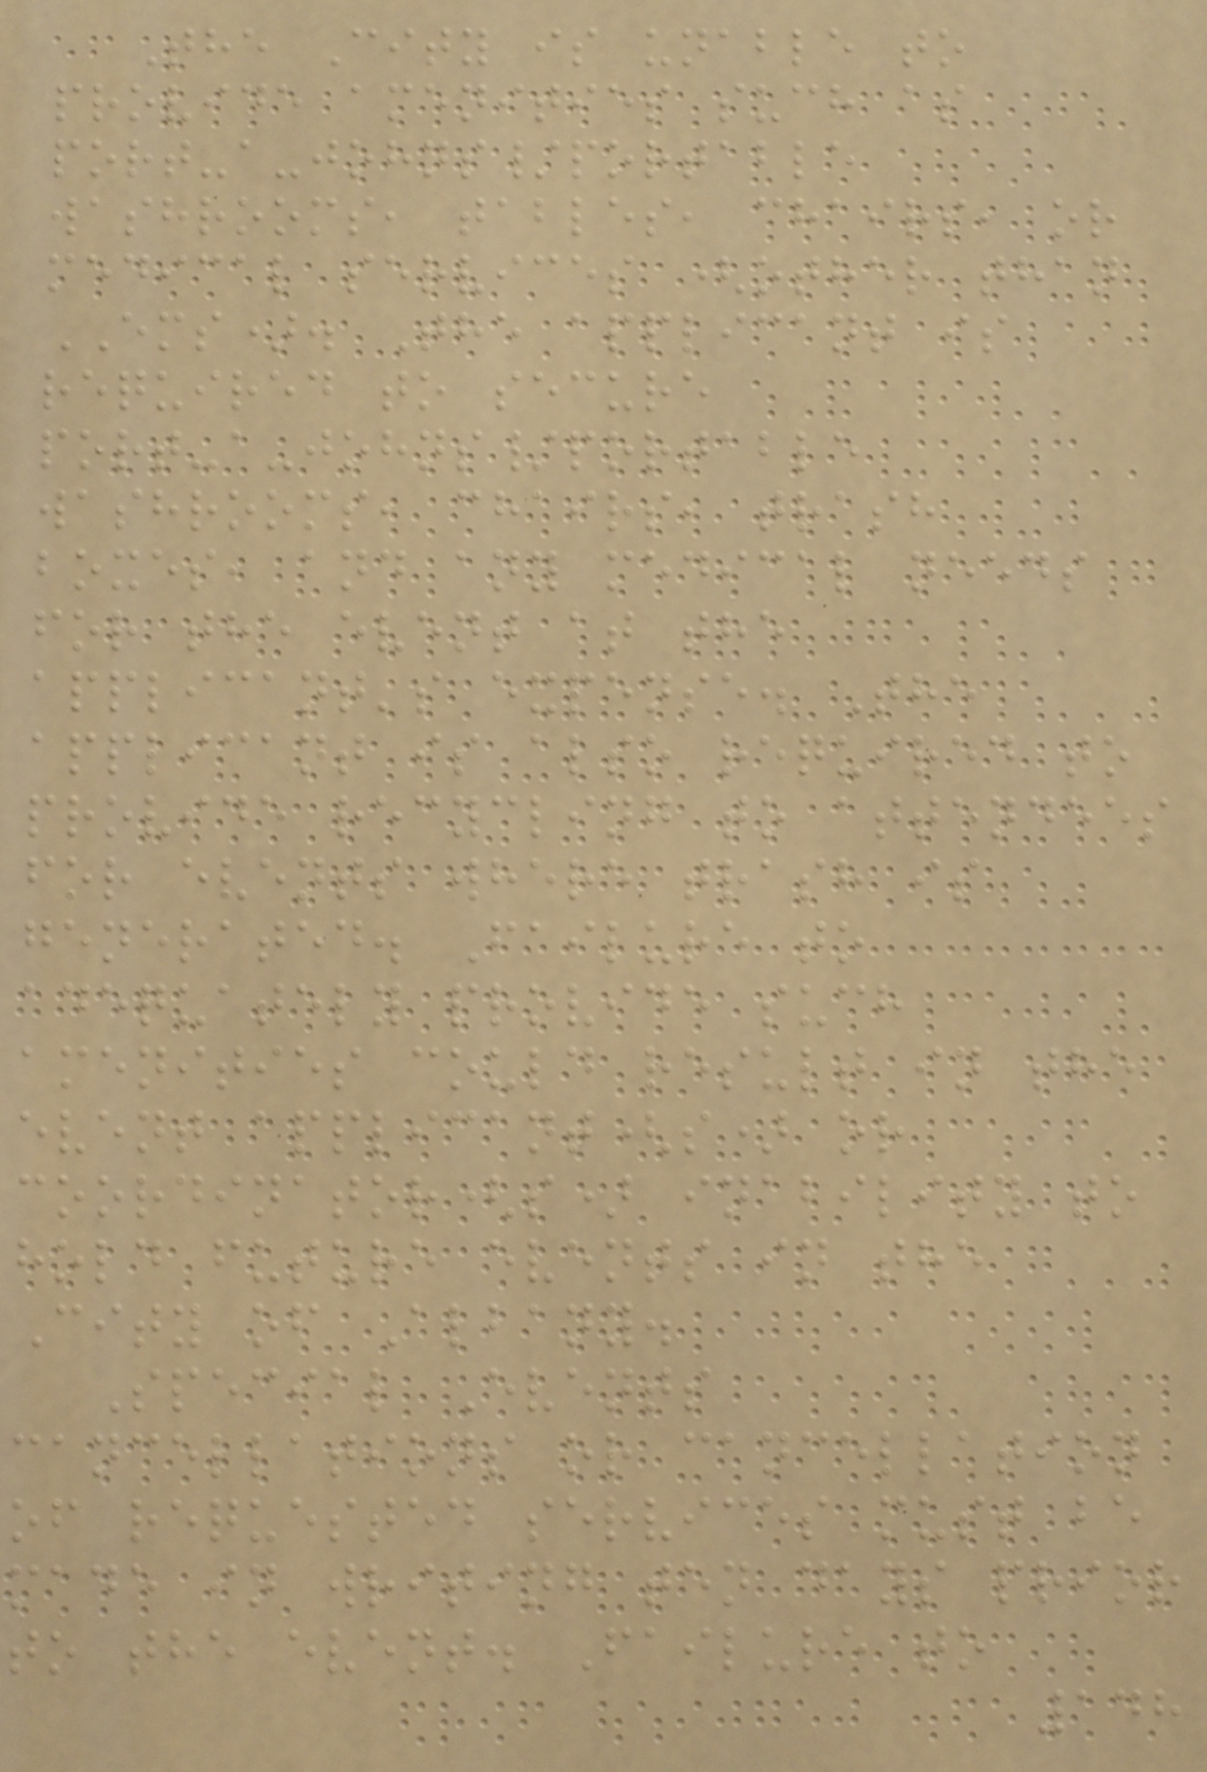The City is unable to
provide amenities such as
port-a-johns/portable
washrooms, tables, chairs, or
medical services (other than
EMS). The applicant is
required to secure
port-a-johns/portable
washrooms, chairs, trash
boxes, and any medical needs
for the event at the
applicant's expense. The
applicant is also required to
provide recycling to attendees
for events where trash is
generated. Failure to
adequately provide such
amenities could result in the
event applicant(s) or
coordinator(s) inability to
hold future events in the
City of Albany.
Special Events
cancellations or cancellation
of requested services must be
made in writing ten days prior
to the event. Failure to
148
